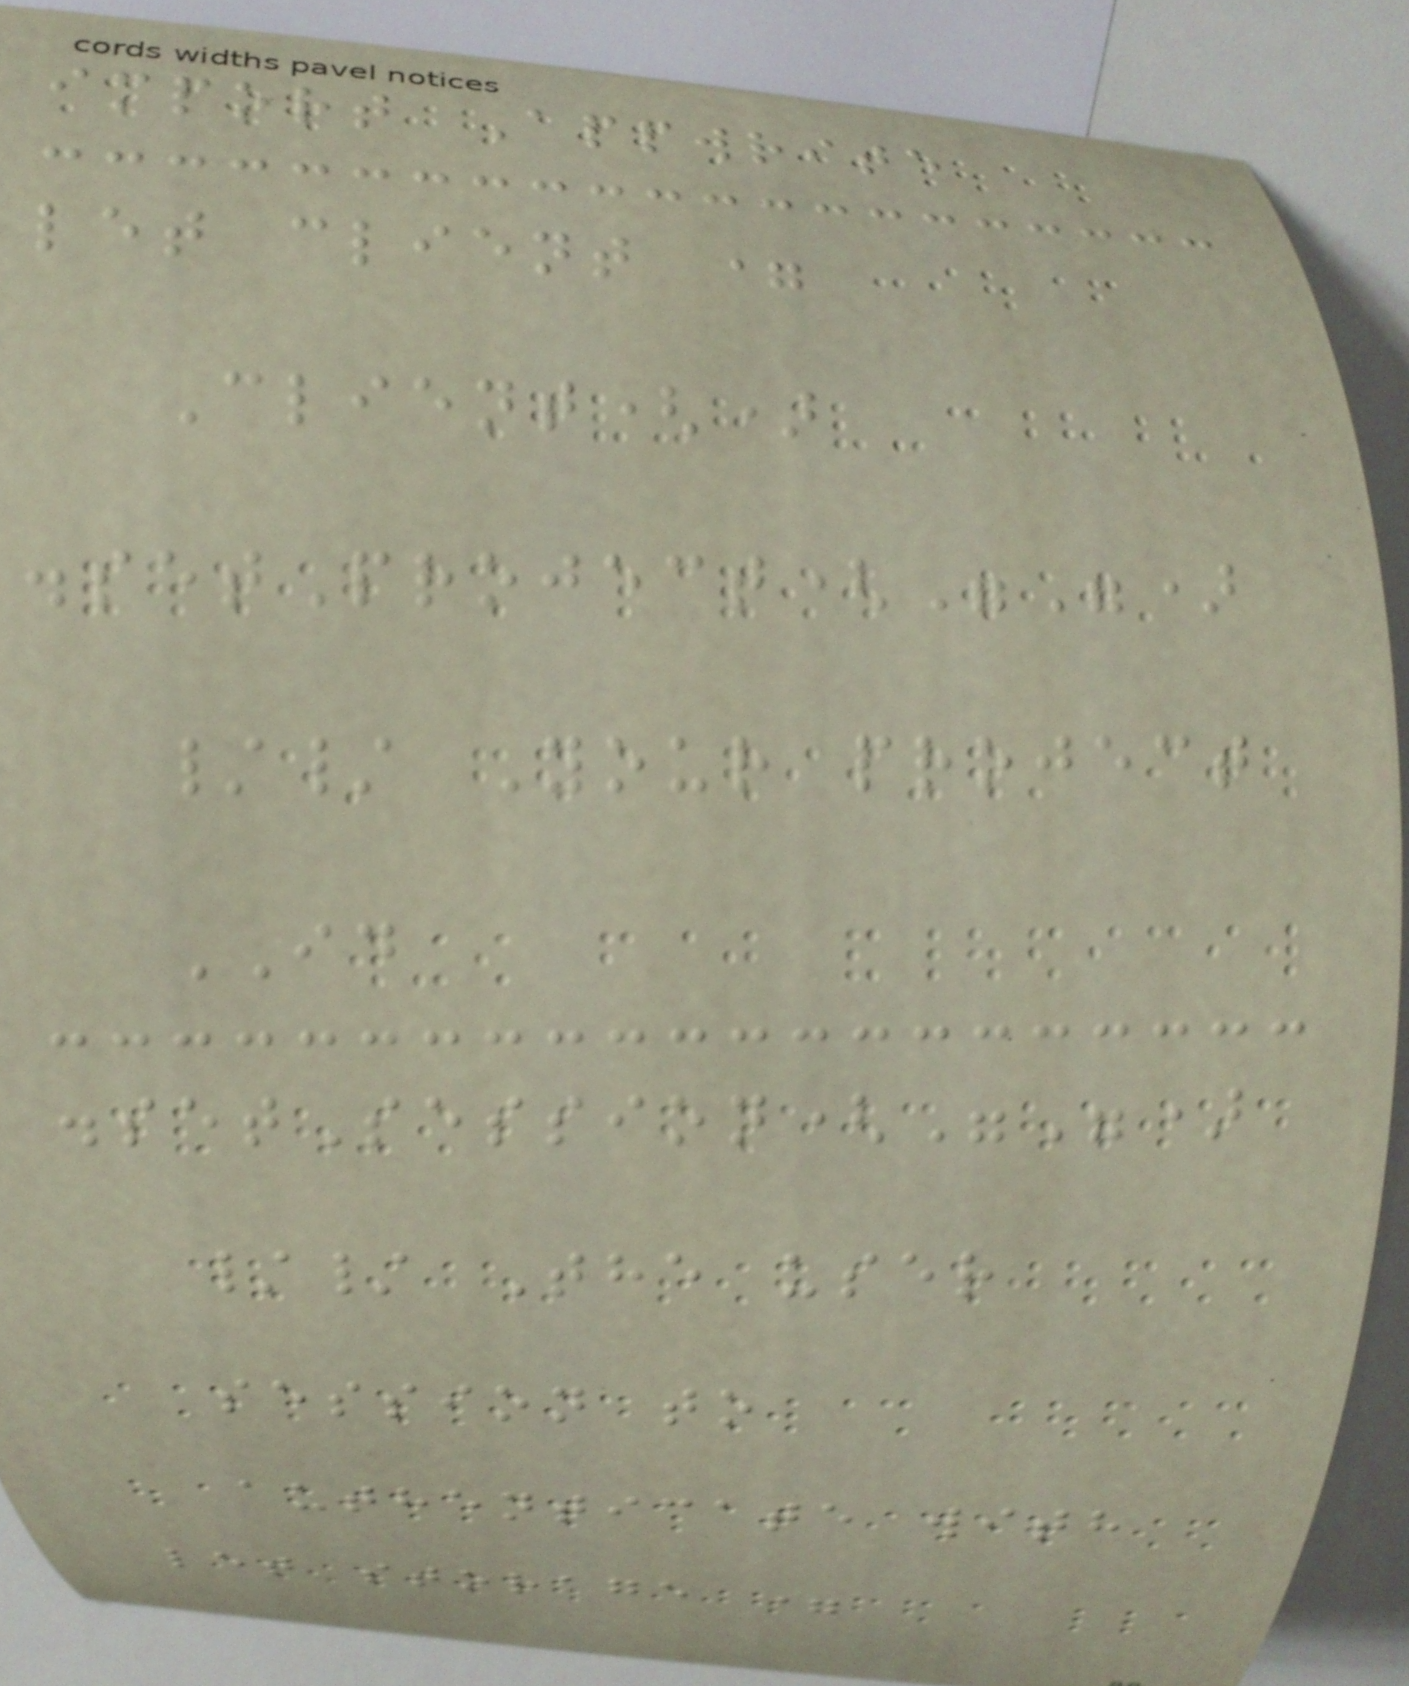import Appwrite
let client =
Client()
.setProject("")
// Your project
ID
.setSession("")
// The user
session to
authenticate with
let storage =
